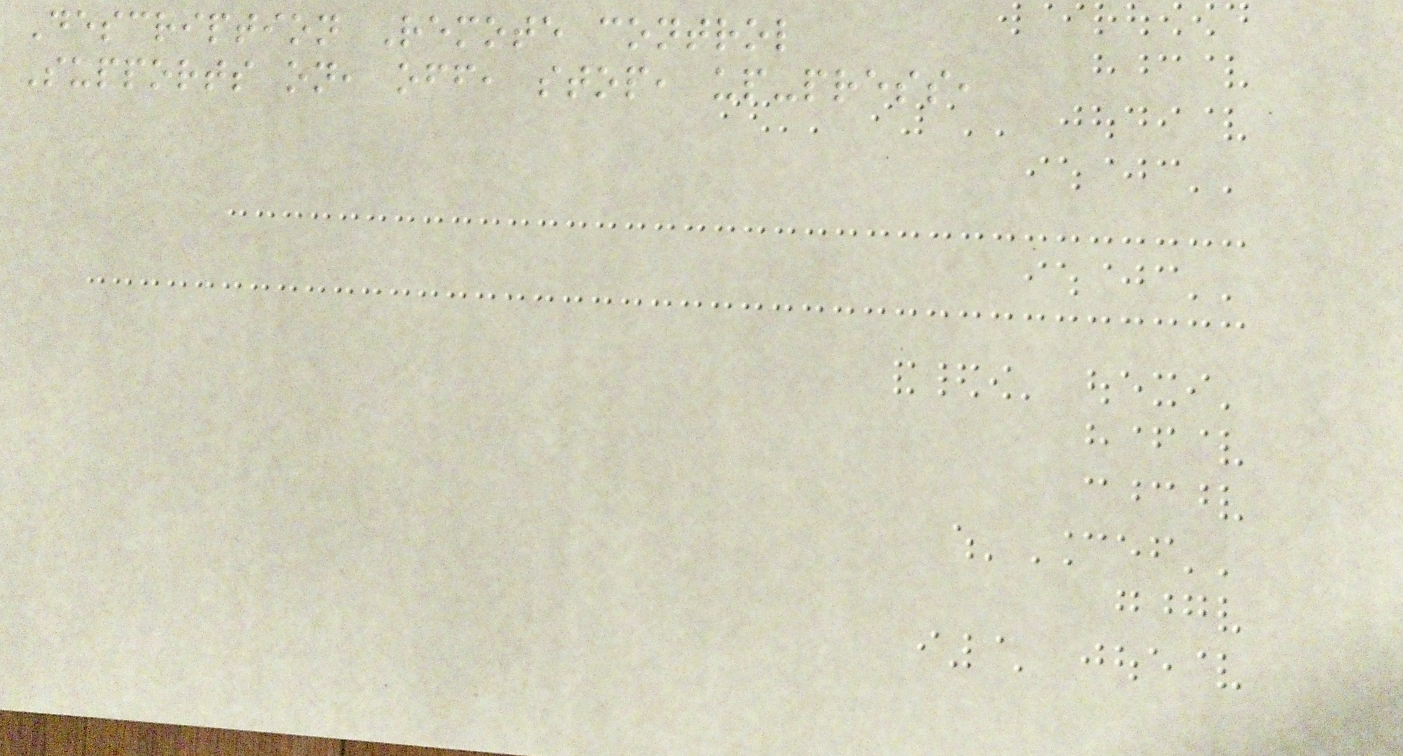Description Remote control
Supports on, off, stop, up-press,
